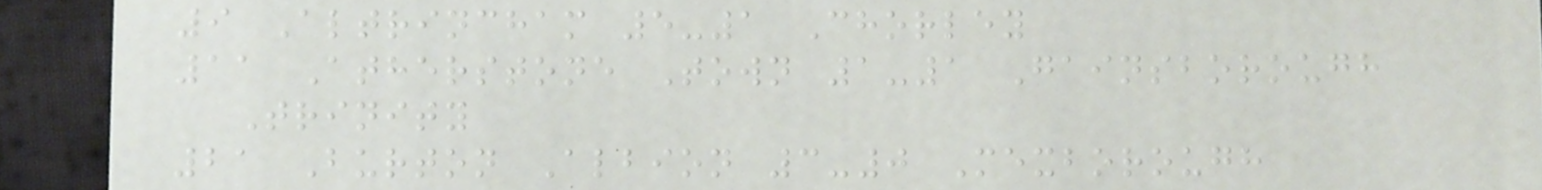9 Altrincham 5-1 Chorley
11 Atherstone Town 1-1 Gainsborough
Trinity
21 Burton Albion 3-0 Mexborough
